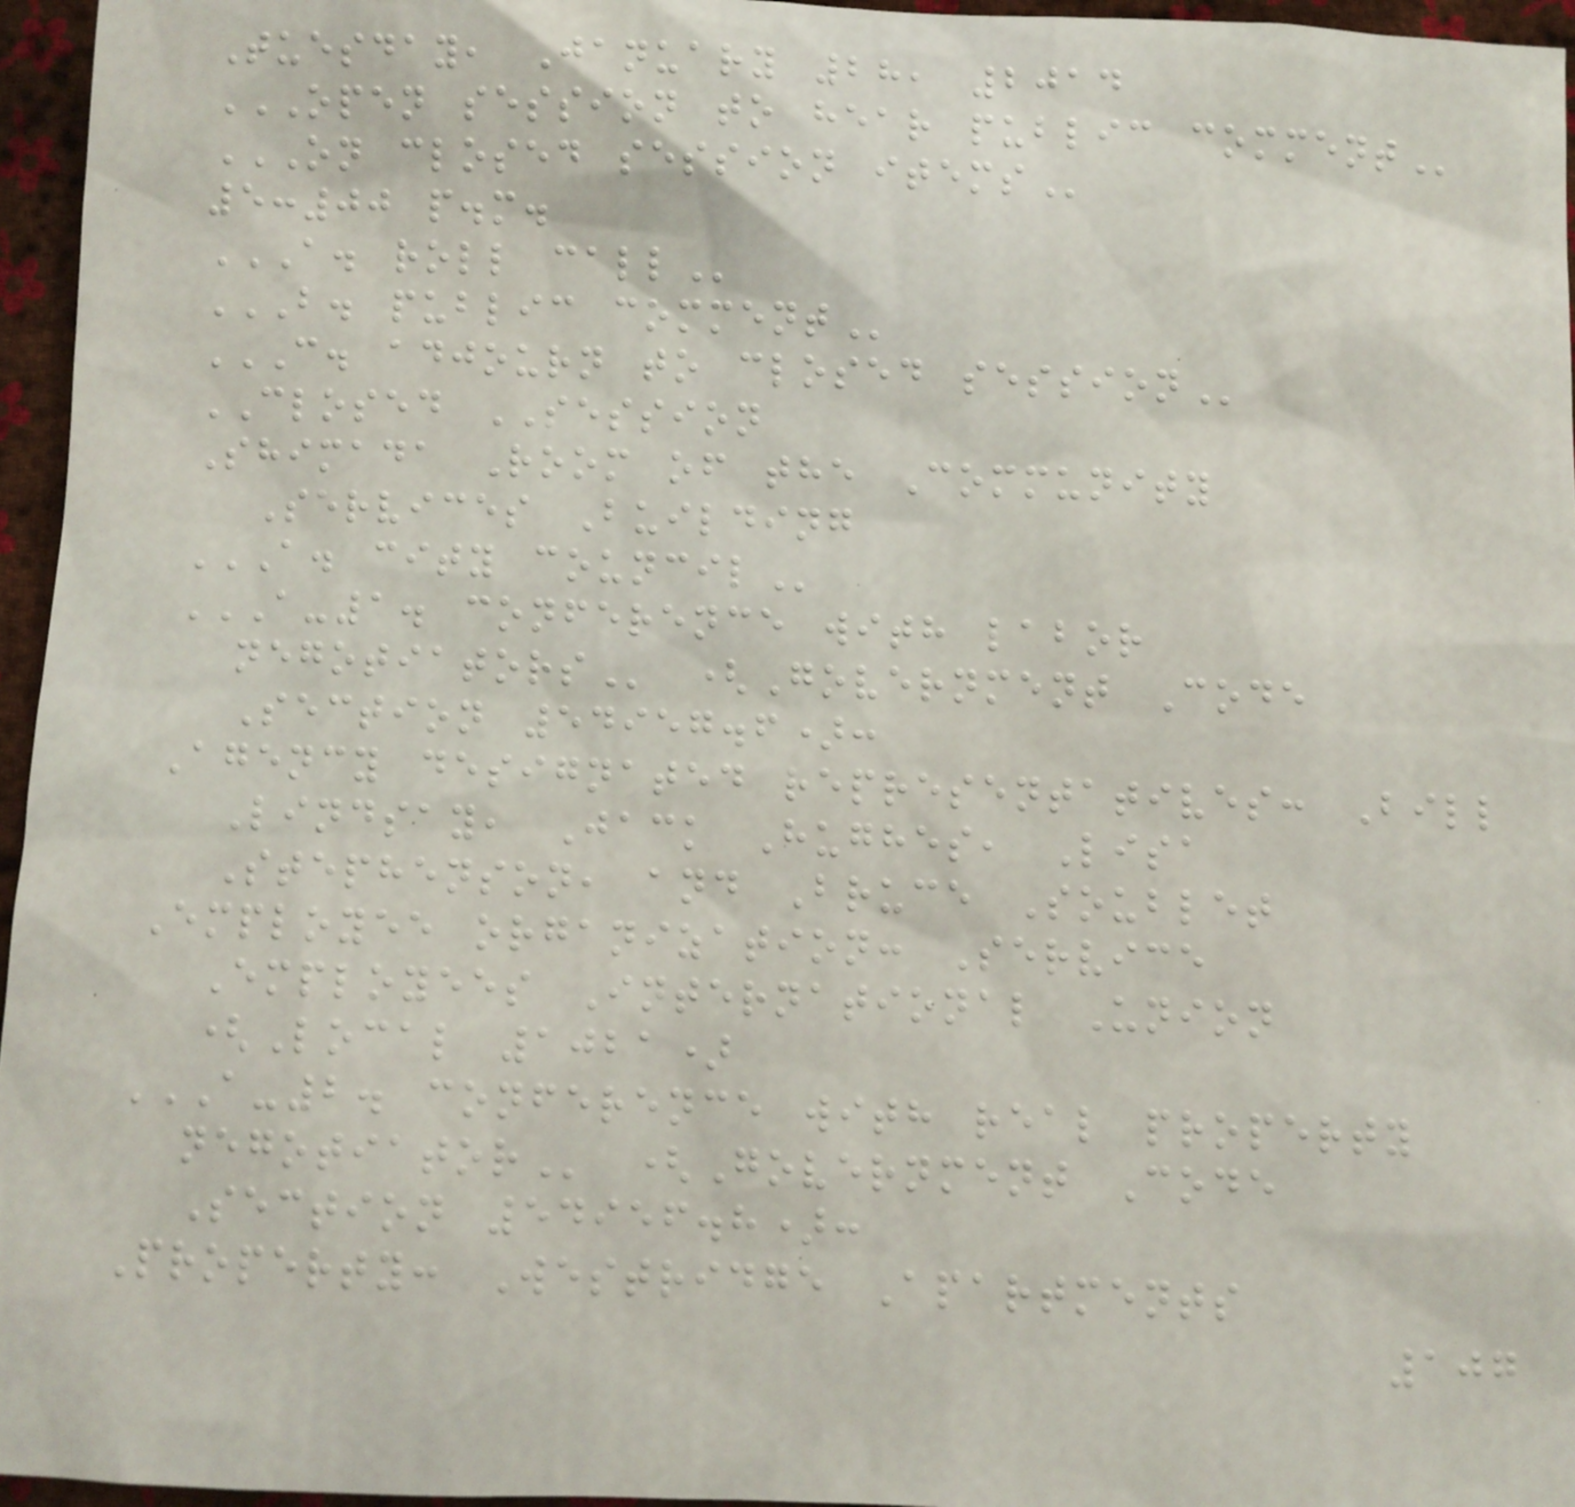Tuesday, January 28, 2014
OPEN SESSION TO HEAR PUBLIC COMMENT
ON CLOSED SESSION ITEMS
5:00 p.m.
A. ROLL CALL
B. PUBLIC COMMENT
C. ADJOURN TO CLOSED SESSION
CLOSED SESSION
Shimada Room of the Community
Services Building
A. CITY COUNCIL
A-1. CONFERENCE WITH LABOR
NEGOTIATORS (Government Code
Section 54957.6):
Agency designated representatives: Bill
Lindsay, Jack Hughes, Lisa
Stephenson, and Bruce Soublet
Employee organization: Service
Employees International Union
(Local 1021)
A-2. CONFERENCE WITH REAL PROPERTY
NEGOTIATOR (Government Code
Section 54956.8):
Property: Westridge Apartments
107
